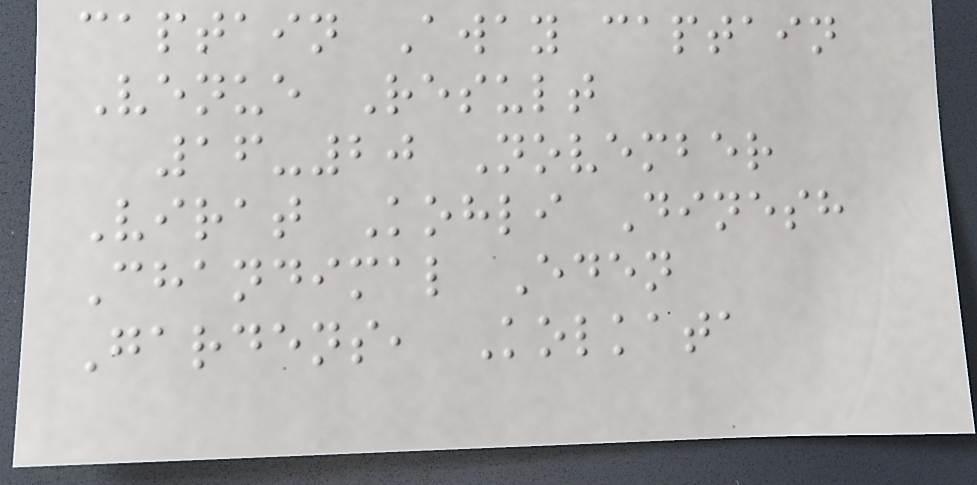captain Away captain
Venue Result
16-20 November
Virat Kohli Dinesh
Chandimal Eden
Gardens, Kolkata
